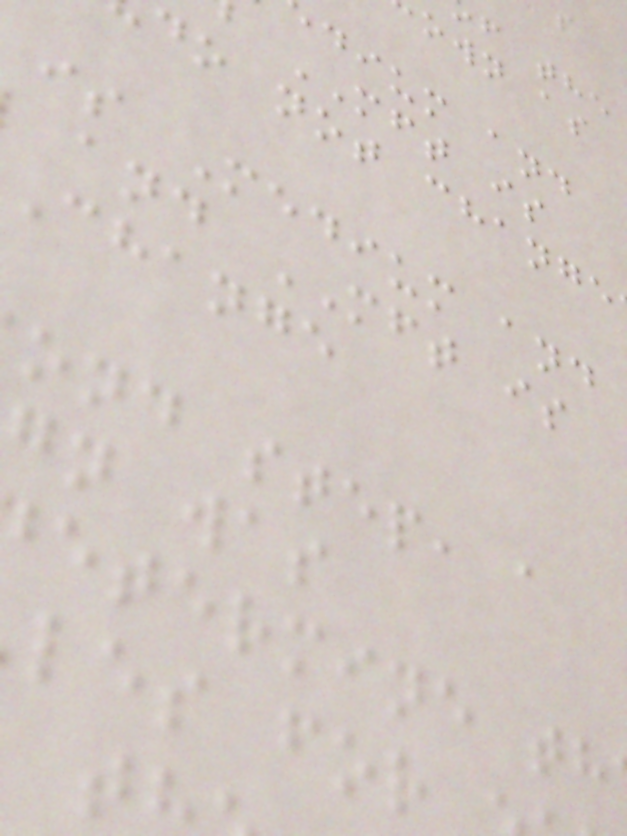dium and
MFT is
do not change
is Medium and
and MFT is
Change
ond step, a
gn was
etermine th
les for
